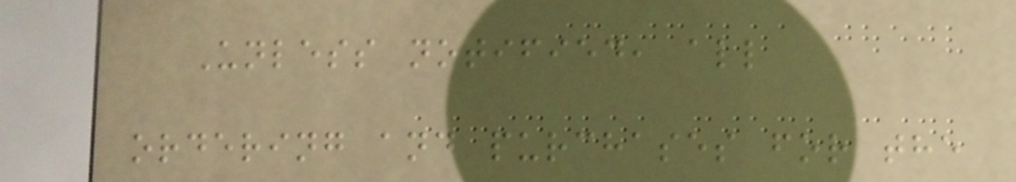Unless notified, all
ordering and purchases for the
